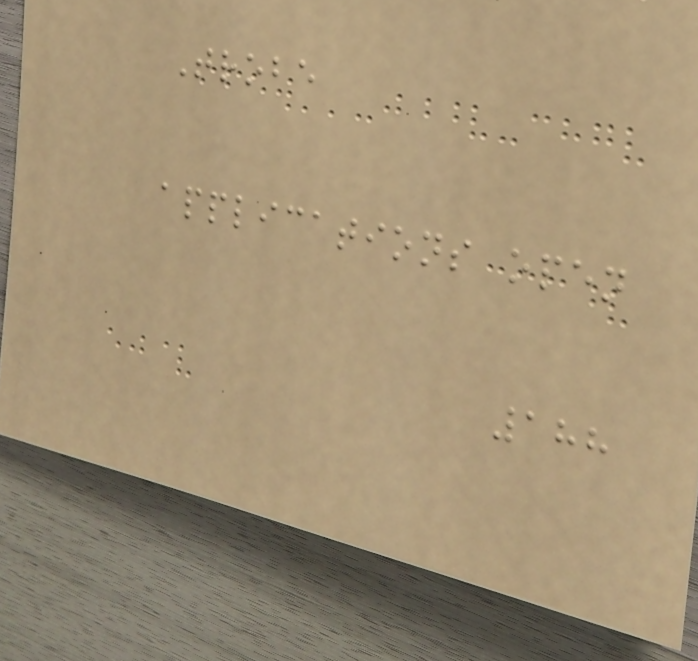Trobe
applications open
188
